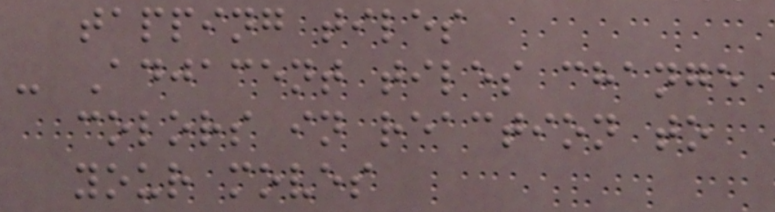tapping tiles
- Adjacent tiles change
colors in reaction to
your moves
